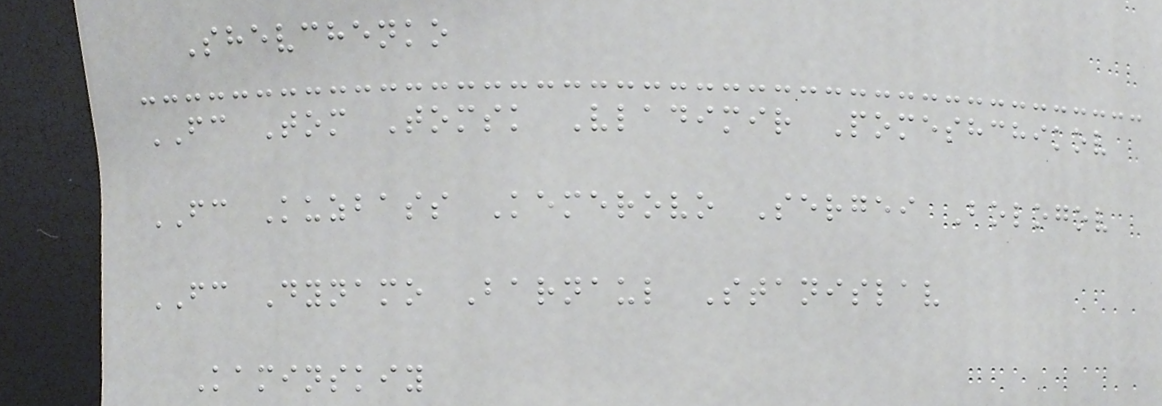Shevchenko
FC Tom Tomsk Vladimir Pomeshchikov
FC Kuzbass Kemerovo Sergei Bologov
FC Dynamo Barnaul Stanislav
Kaminskiy
